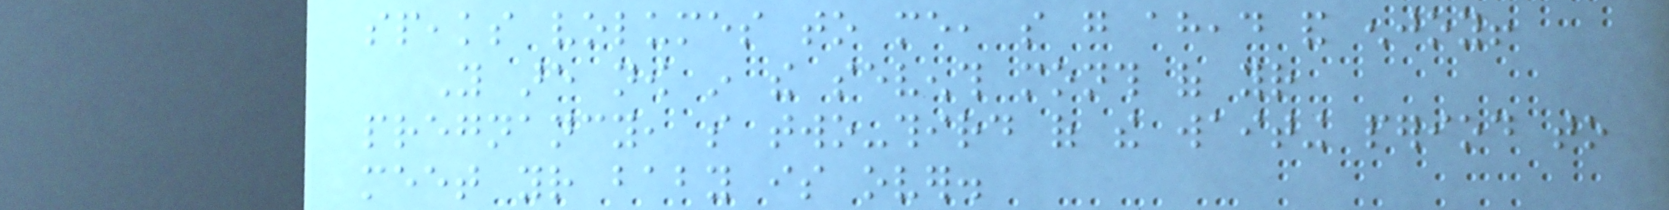speaks volumes to me, so go ahead and enjoy!
You are now in the seventh month of your
pregnancy, so two-third of the waiting period to
meet your baby is over.
